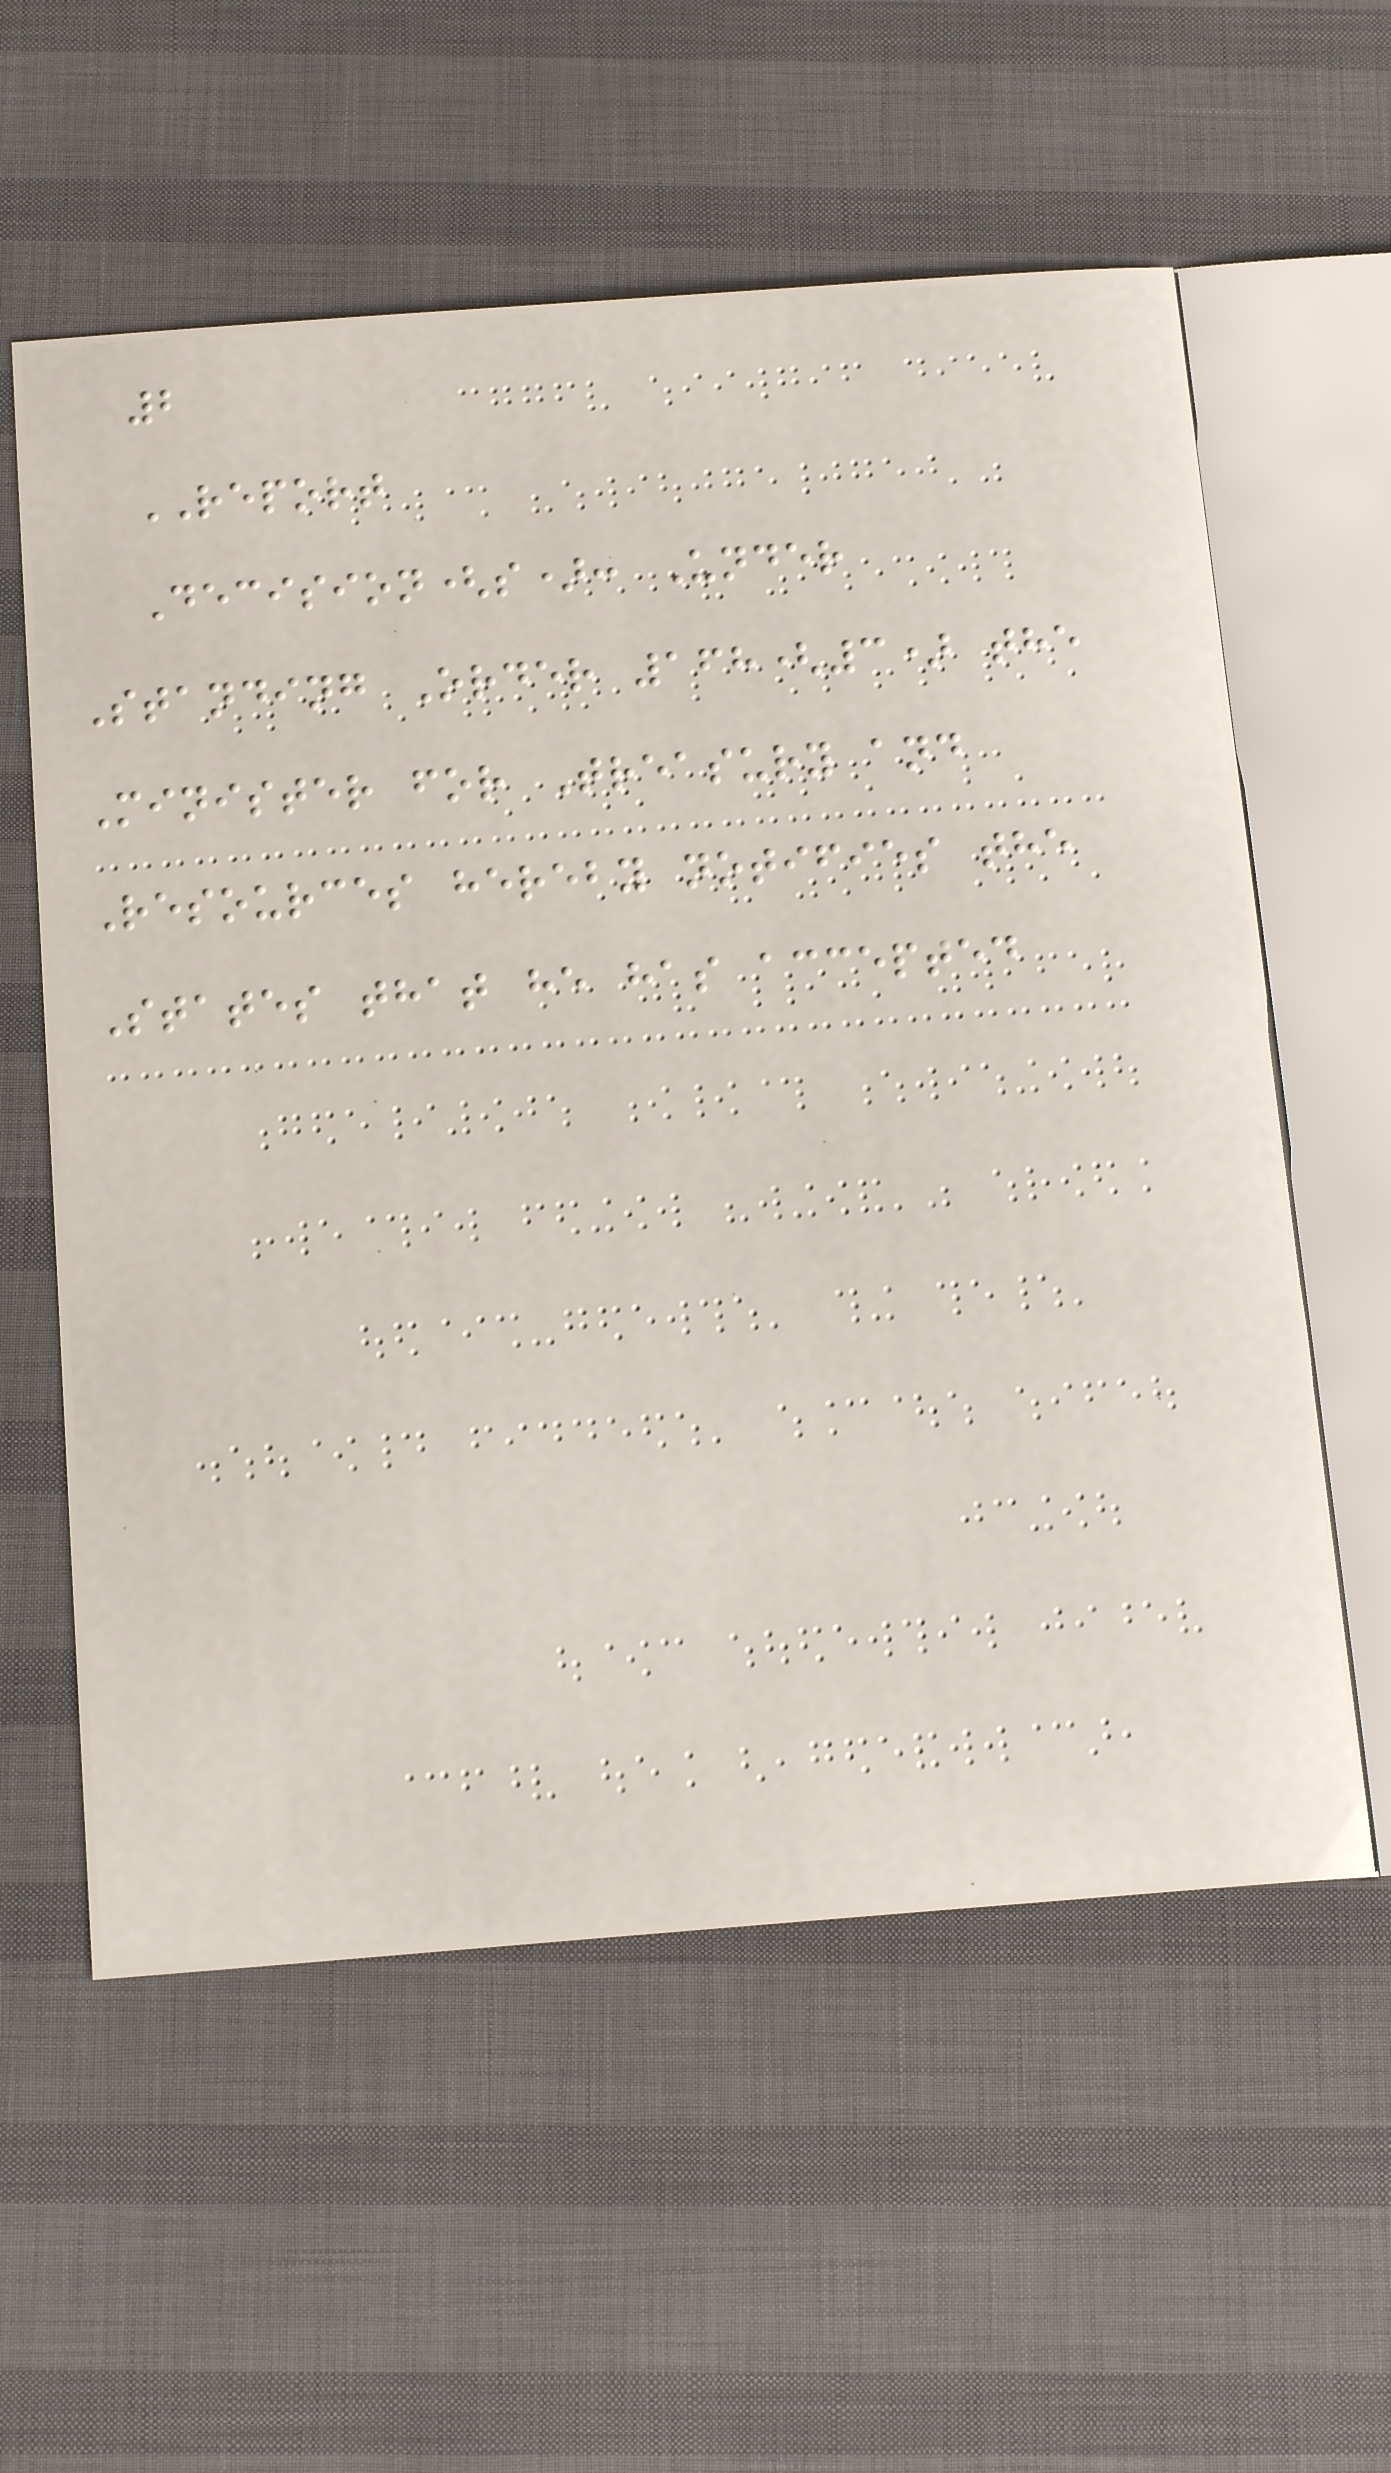2
REPORT
Decision(s): Under
Standing Order 168(3) the
Minister for Treasury and
Resources hereby notifies the
States that he has accepted
